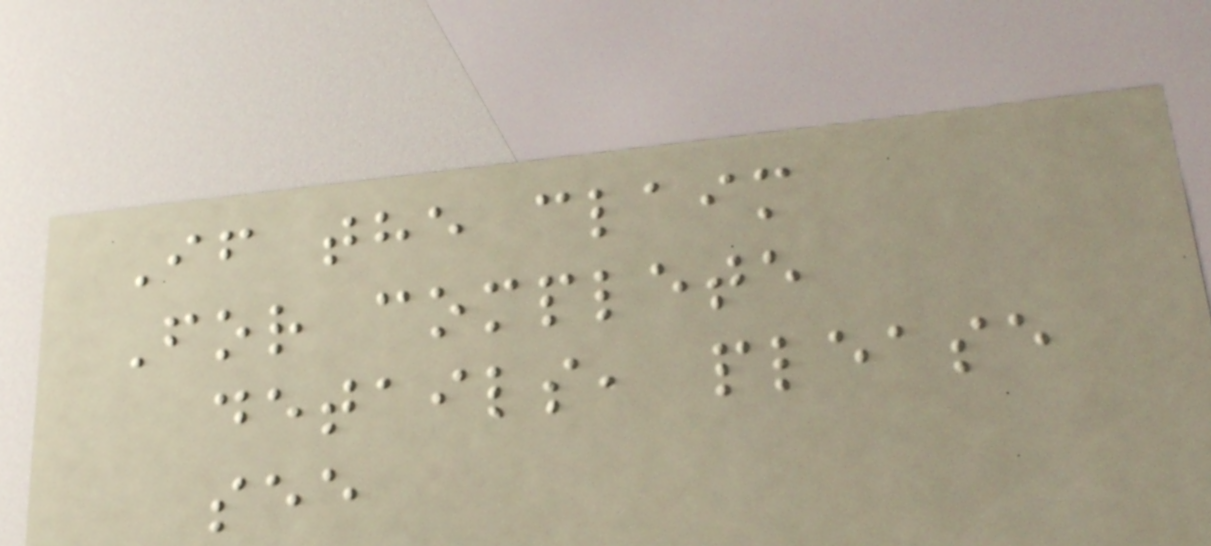If the claim
For complete
details, please
see
